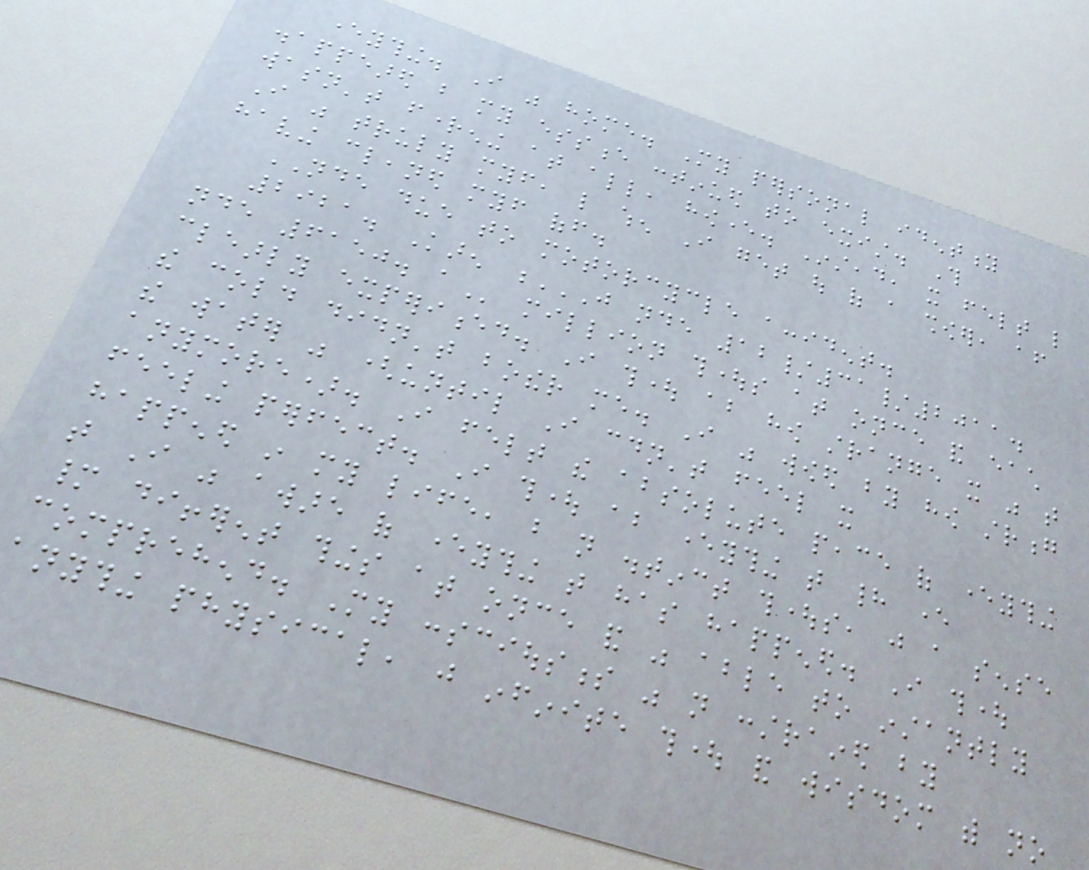everything. I was home. My personal identity
disappeared but my essence continued to exist. This
wasn't frightening at all, however. Instead, it felt like
I was truly myself, like when I get out of a shower, after
having cleaned myself off.
NDE due to motorcycle accident.
2921. Karen J NDE 12/31/2011.
NDE 6150. A million thoughts at once and each
clearly experienced. I thought about how strange it was that
the cold didn't bother me. I was wowed by how strong
the water was (until I couldn't feel it
anymore). I felt the absolute peace of everything
feeling perfect. I thought about everything that had ever
happened in my life, but not distinct thoughts, just a sense
that I was aware of everything that has happened. I thought
many different things at once and was able to instantly
comprehend. My consciousness was not constrained by
anything physical, just infinite thought and wisdom with no
